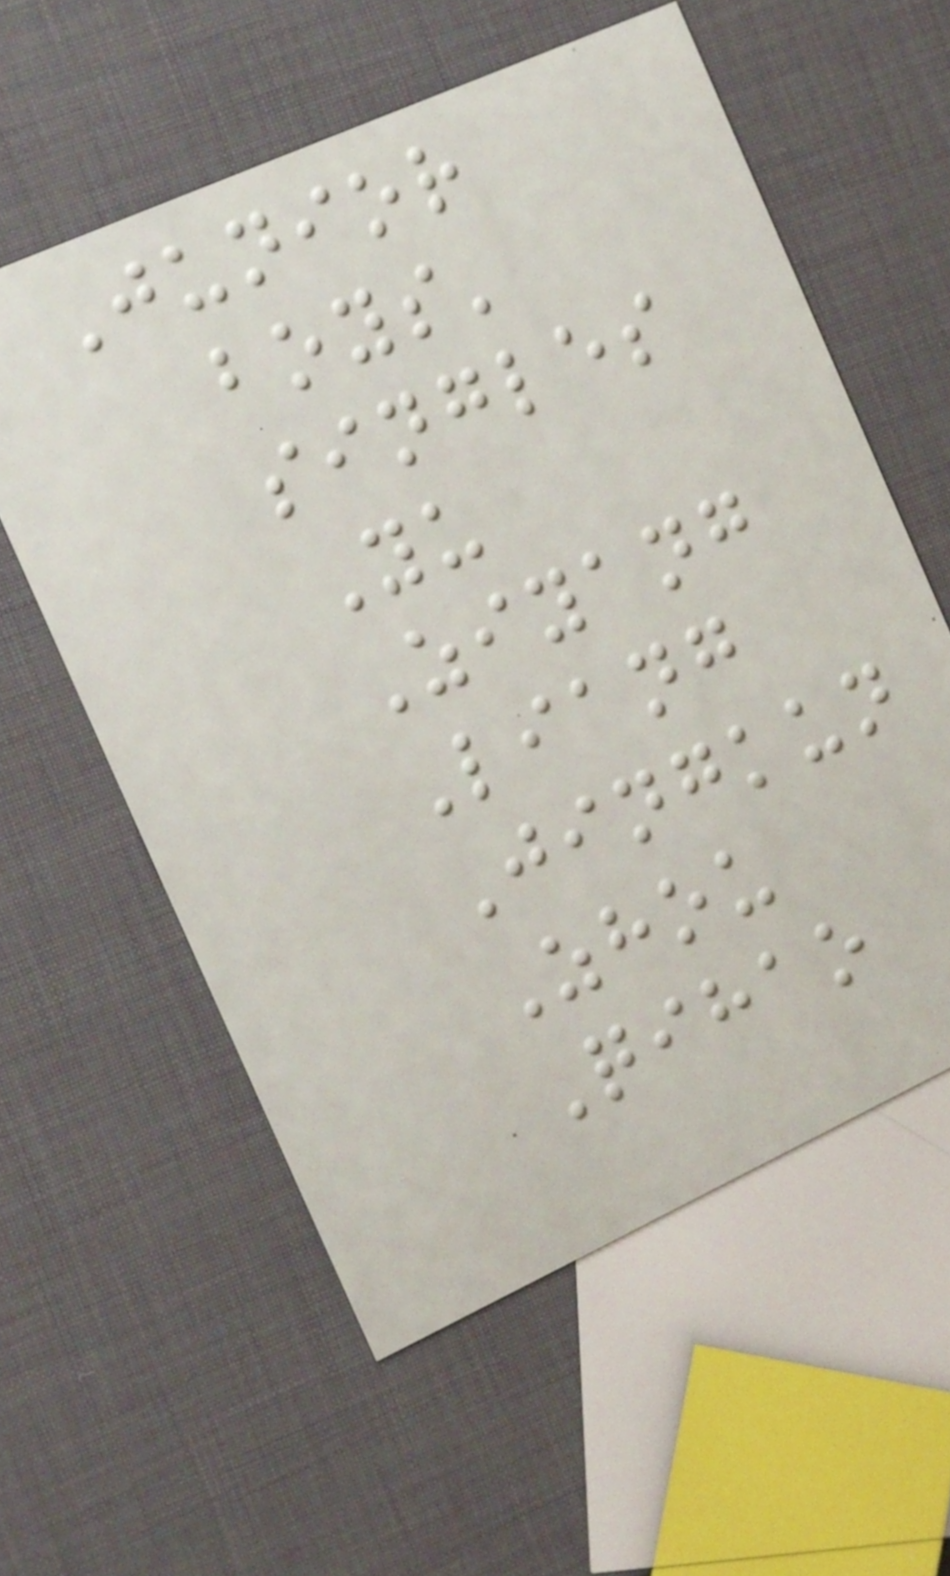Junior
boys'
singles
Yu
Ziyang
Liang
Jingkun
Zhou
Qihao
